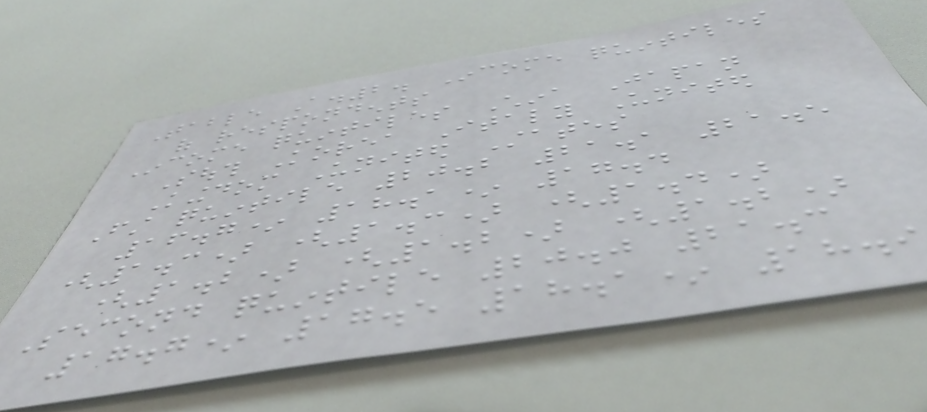Table A.2. Income quintiles
of respondents
Income quintiles China Japan
South Korea Italy United
Kingdom United States
First quintile 20.2 21.1 21.5
16.7* 18.1* 17.4
(1.3) (1.3) (1.4)
(1.2) (1.2) (1.2)
Second quintile 20.0 21.3
17.7* 17.5 18.1* 18.9
